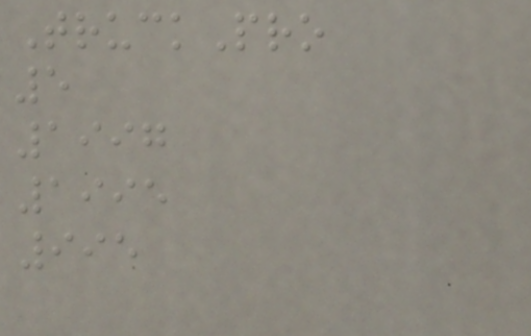TruckPro
5
1997
1995
995
